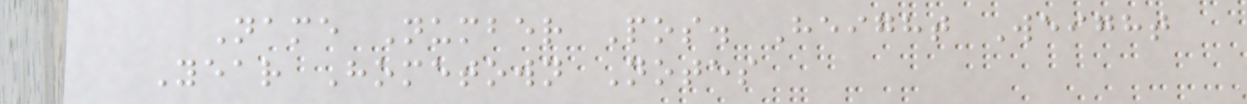Name Number Pos. Height Weight
Year Hometown Notes
